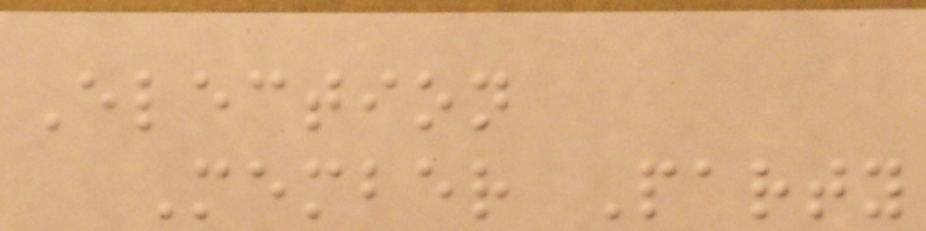Election
Member Party
